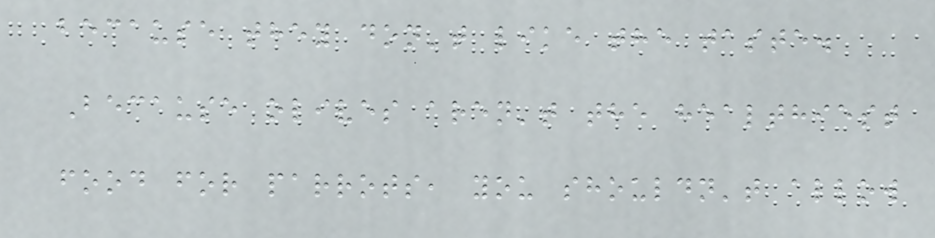because they don't like the taste.
Because olives aren't the healthiest
food for parrots, you shouldn't allow
